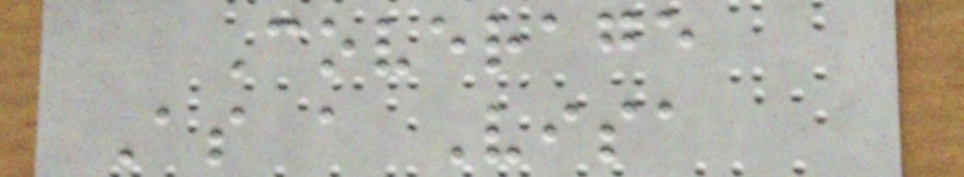Coverage
As a Visa
